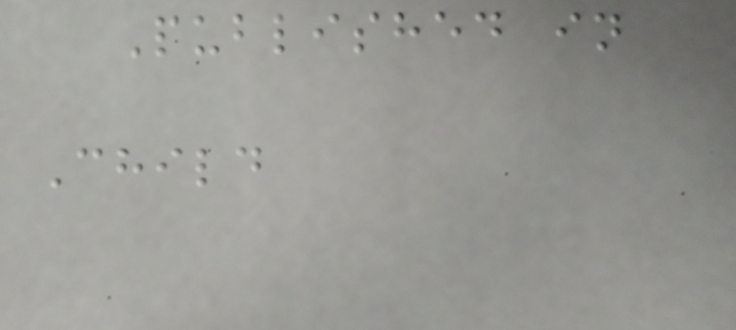Published in
Child
